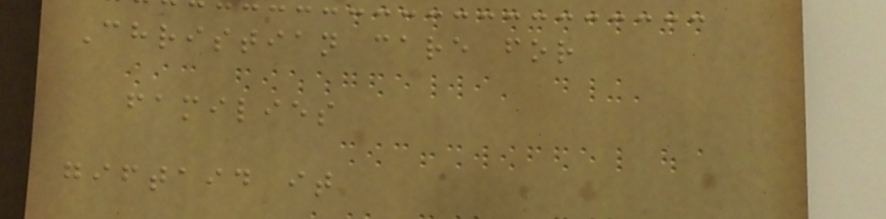Christian care for
families
giftaid it
